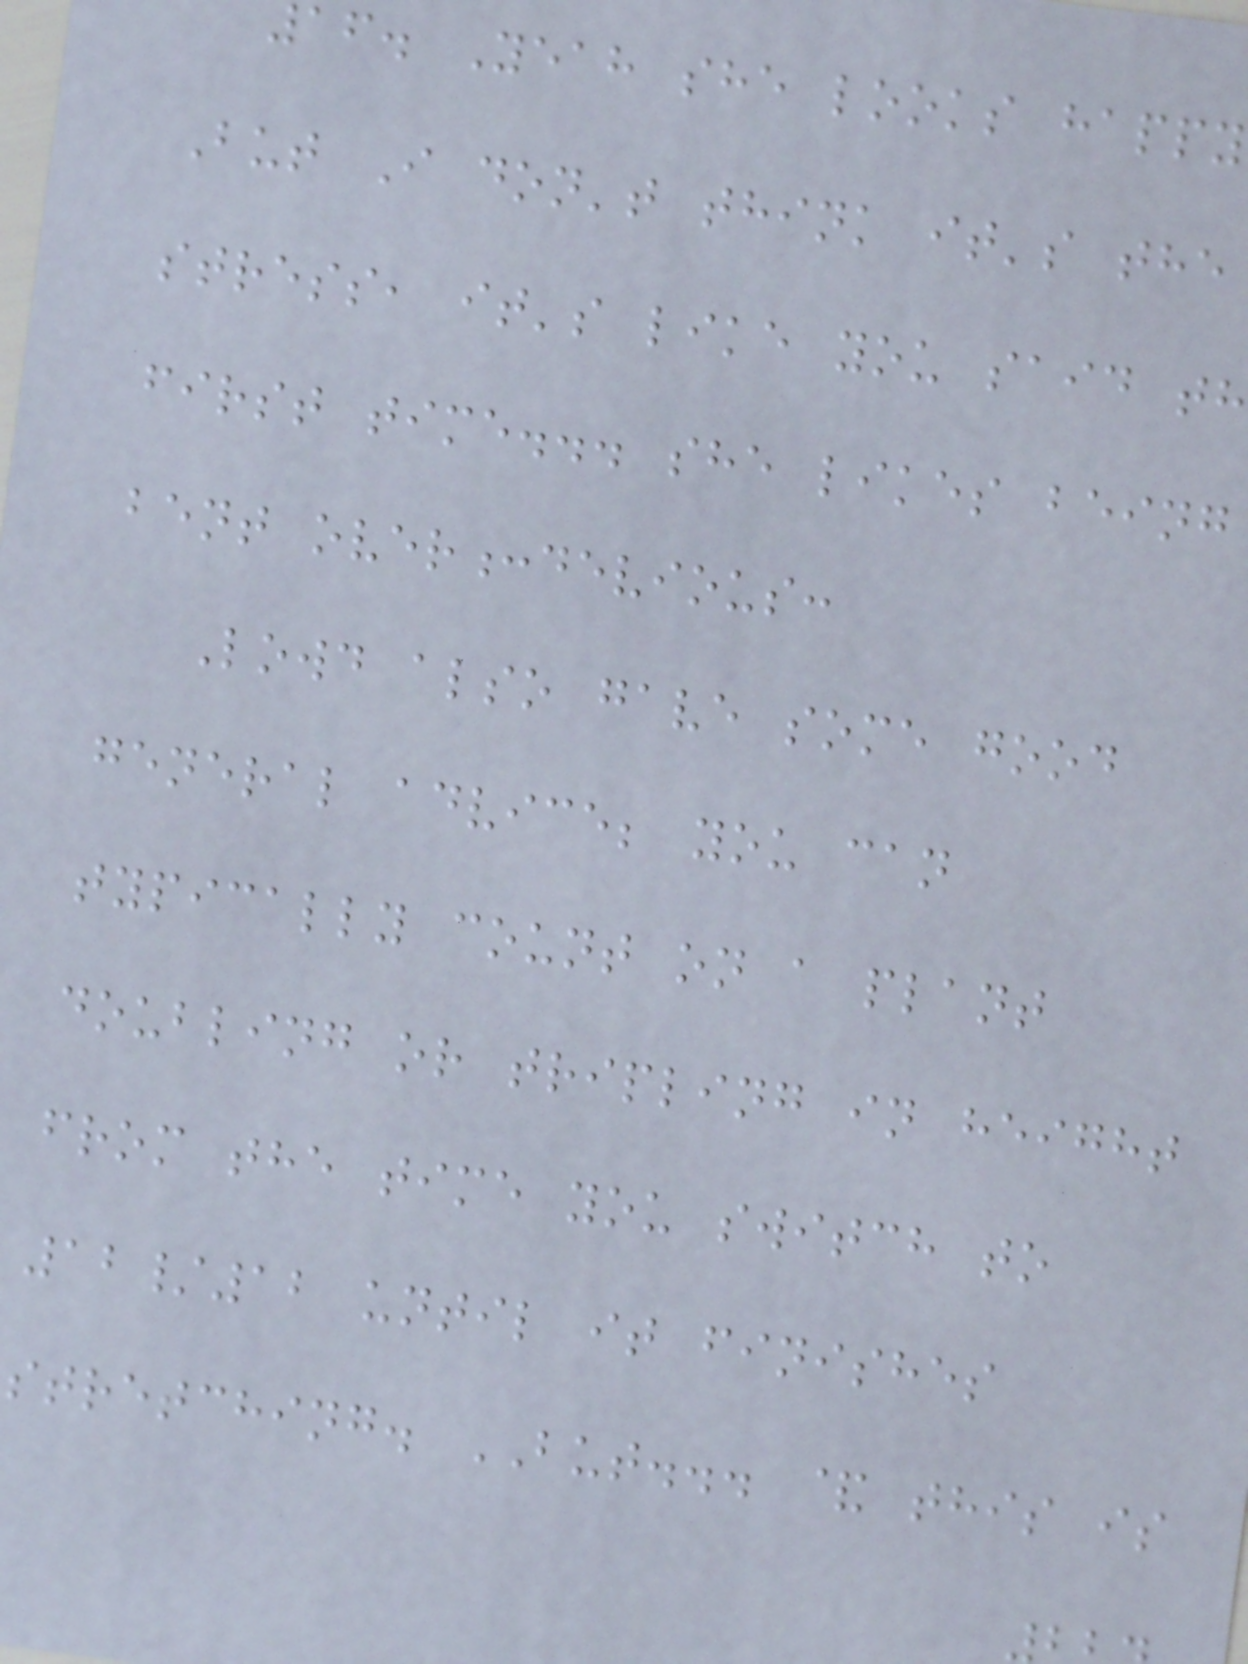af. Yeah she looks happy
But I don't think it's the
stress, it's like you said th
first time... she likes being
bent over:devious:
Lowd also gave some good
general advice; you can
typically count on a plant
doubling or tripling in height
from the time you switch to
12/12 until it finishes
stretching. BUT... & this is
